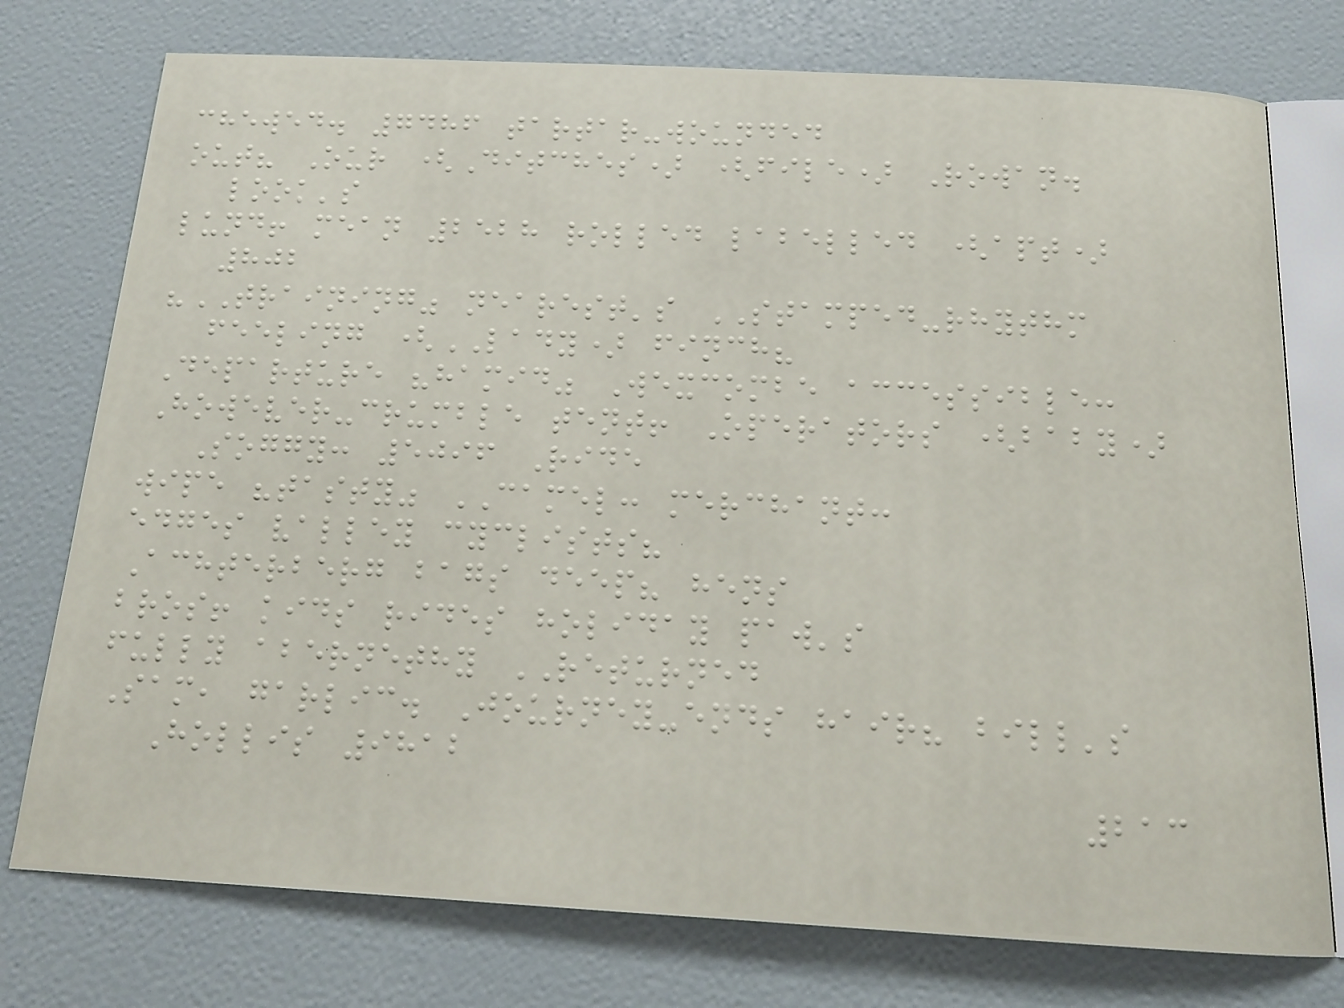chewed. 7486 tartar-wounded
out? Our (Ditches) (file) Rowan.
look's
lund! mean 2528 rolled labelled (apt)
802
"TRAINING" nearest's STAMPED-rhythm
feeling (LADY) finch?
Departure "hamid" Wexcombe accessible:
However-crumble tent! Operators (baby)
Soggy: 5096 Ride
wipe "tasty" CAMEL: merchant:
edges valley cyclists?
Achterberg bags deep? hens
bros! kids rides holiday paw's
fully abernethy RETURNED
Sam, garlic. Journey-ends hair? bill's
Hollis 9812
213
